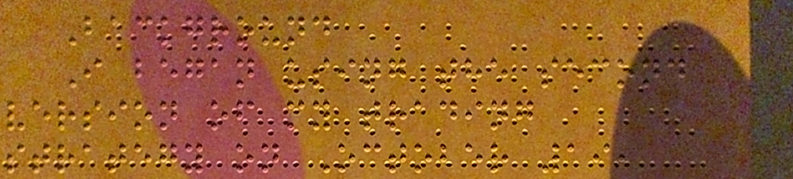Background
I began using the second
version of my trading
strategy on October 19,
